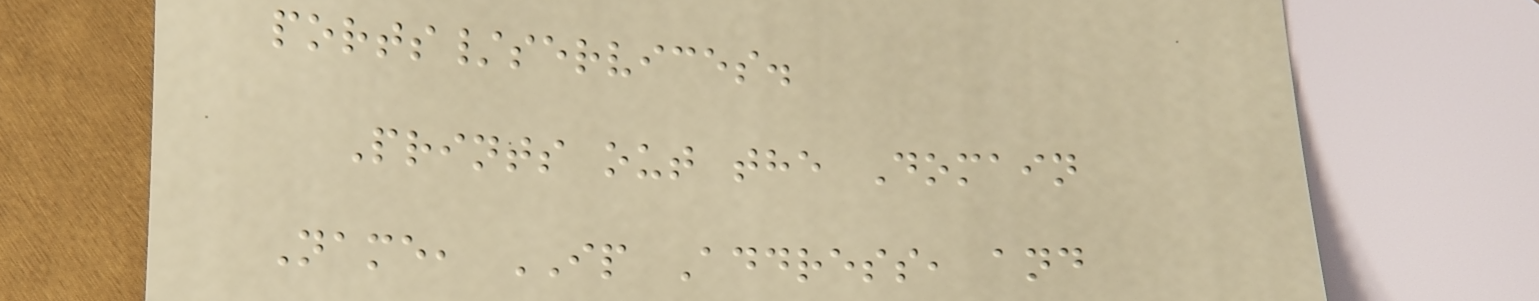ports/services.
Prints out the Domain
Name, IP Address, and
